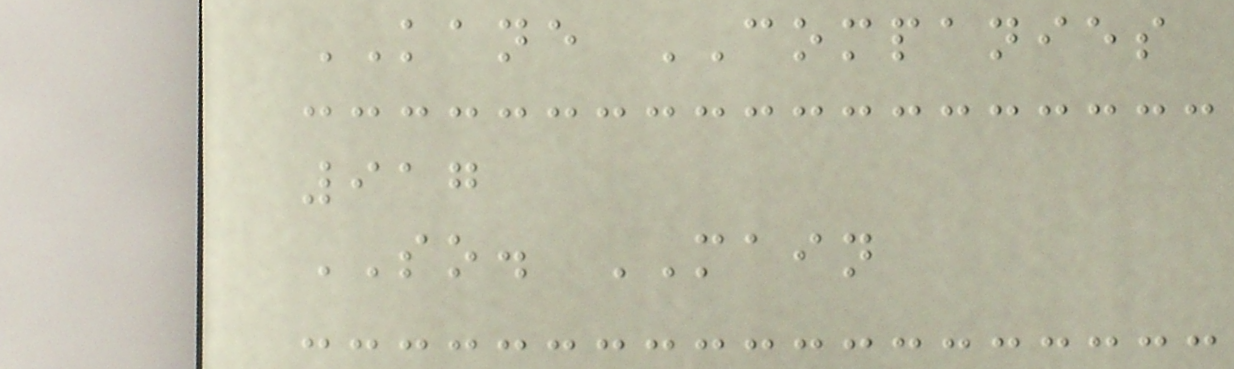KANE COMPANIES
917
SO. MAIN
